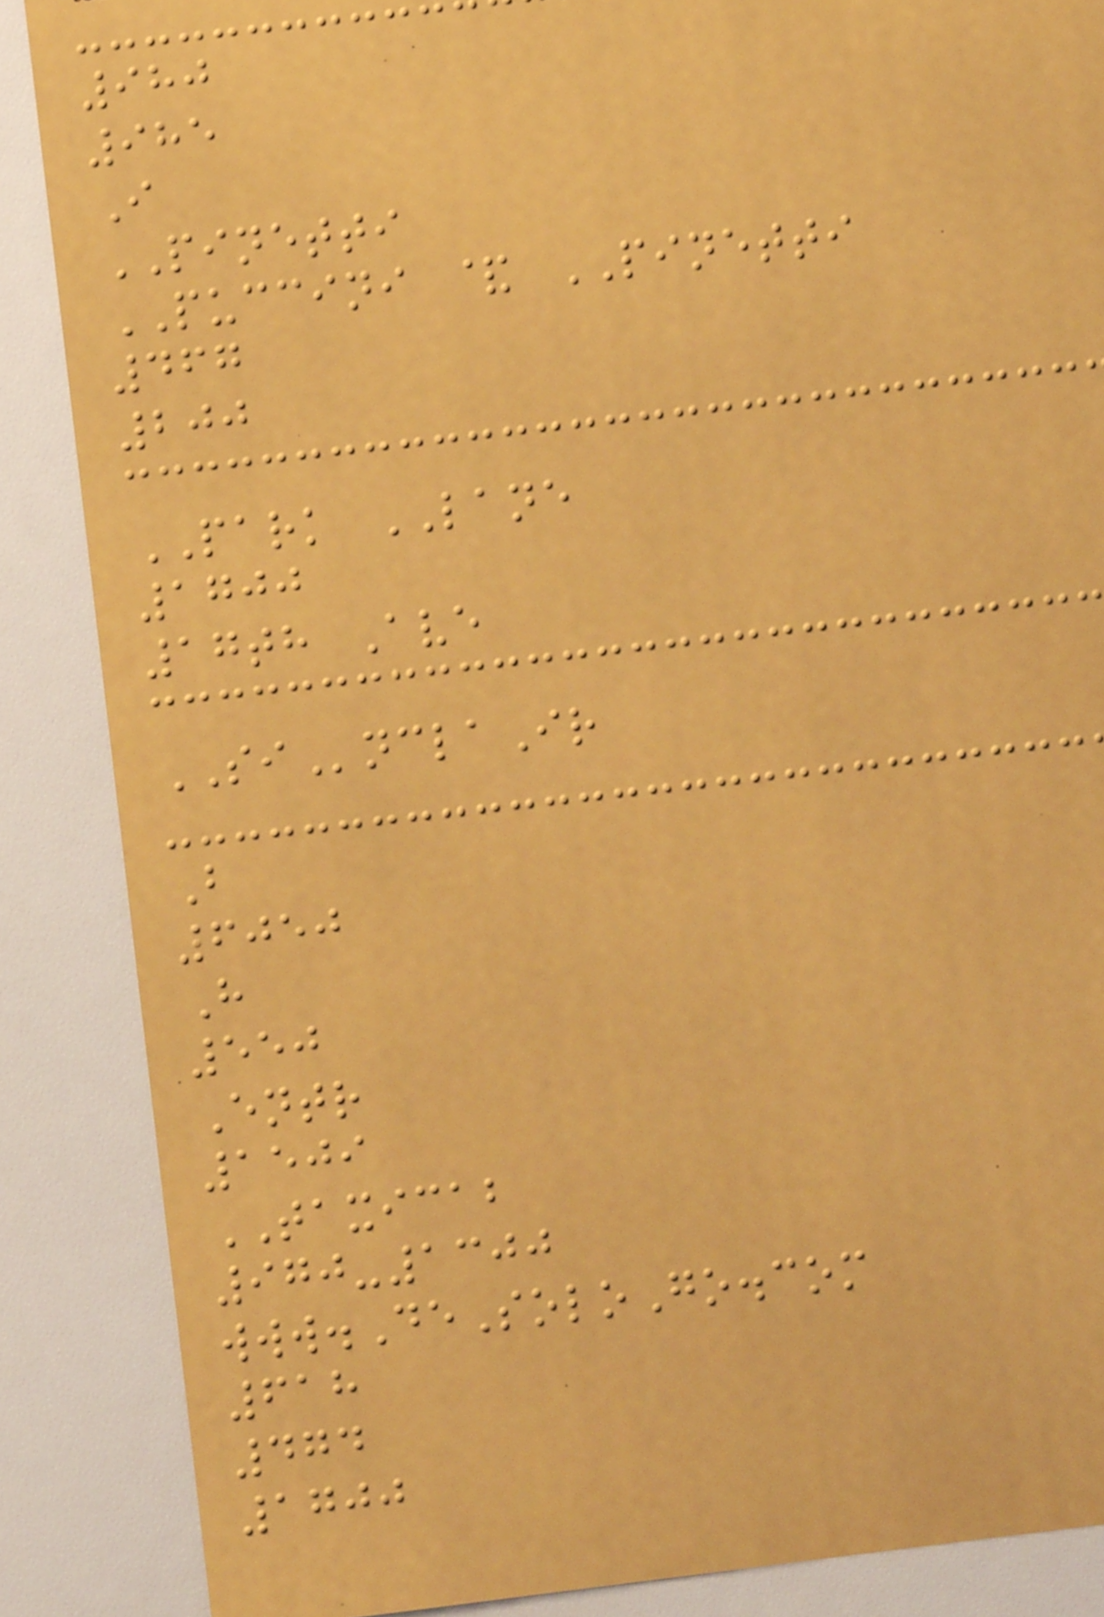980
985
I
PINETTI
PUCCINI & PINETTI
467
200
PARK LANE
1700
17th Ave
SInclaIr
B
6050
H
550
Entr
1509
TAXICAB
970-1300
www.DeSoloGo.com
618
474
1700
